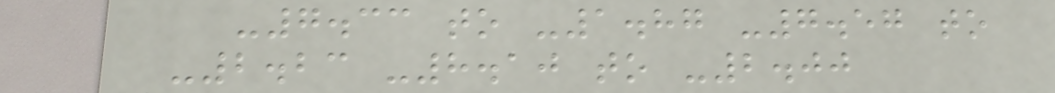-7.33 to -1.87 -7.57 to
-2.23 -8.10 to -2.00
